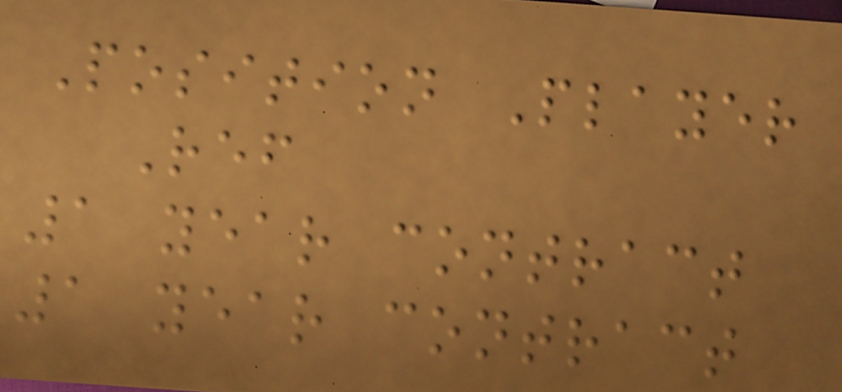Position Player
Ref
1 year contract
1 year contract
